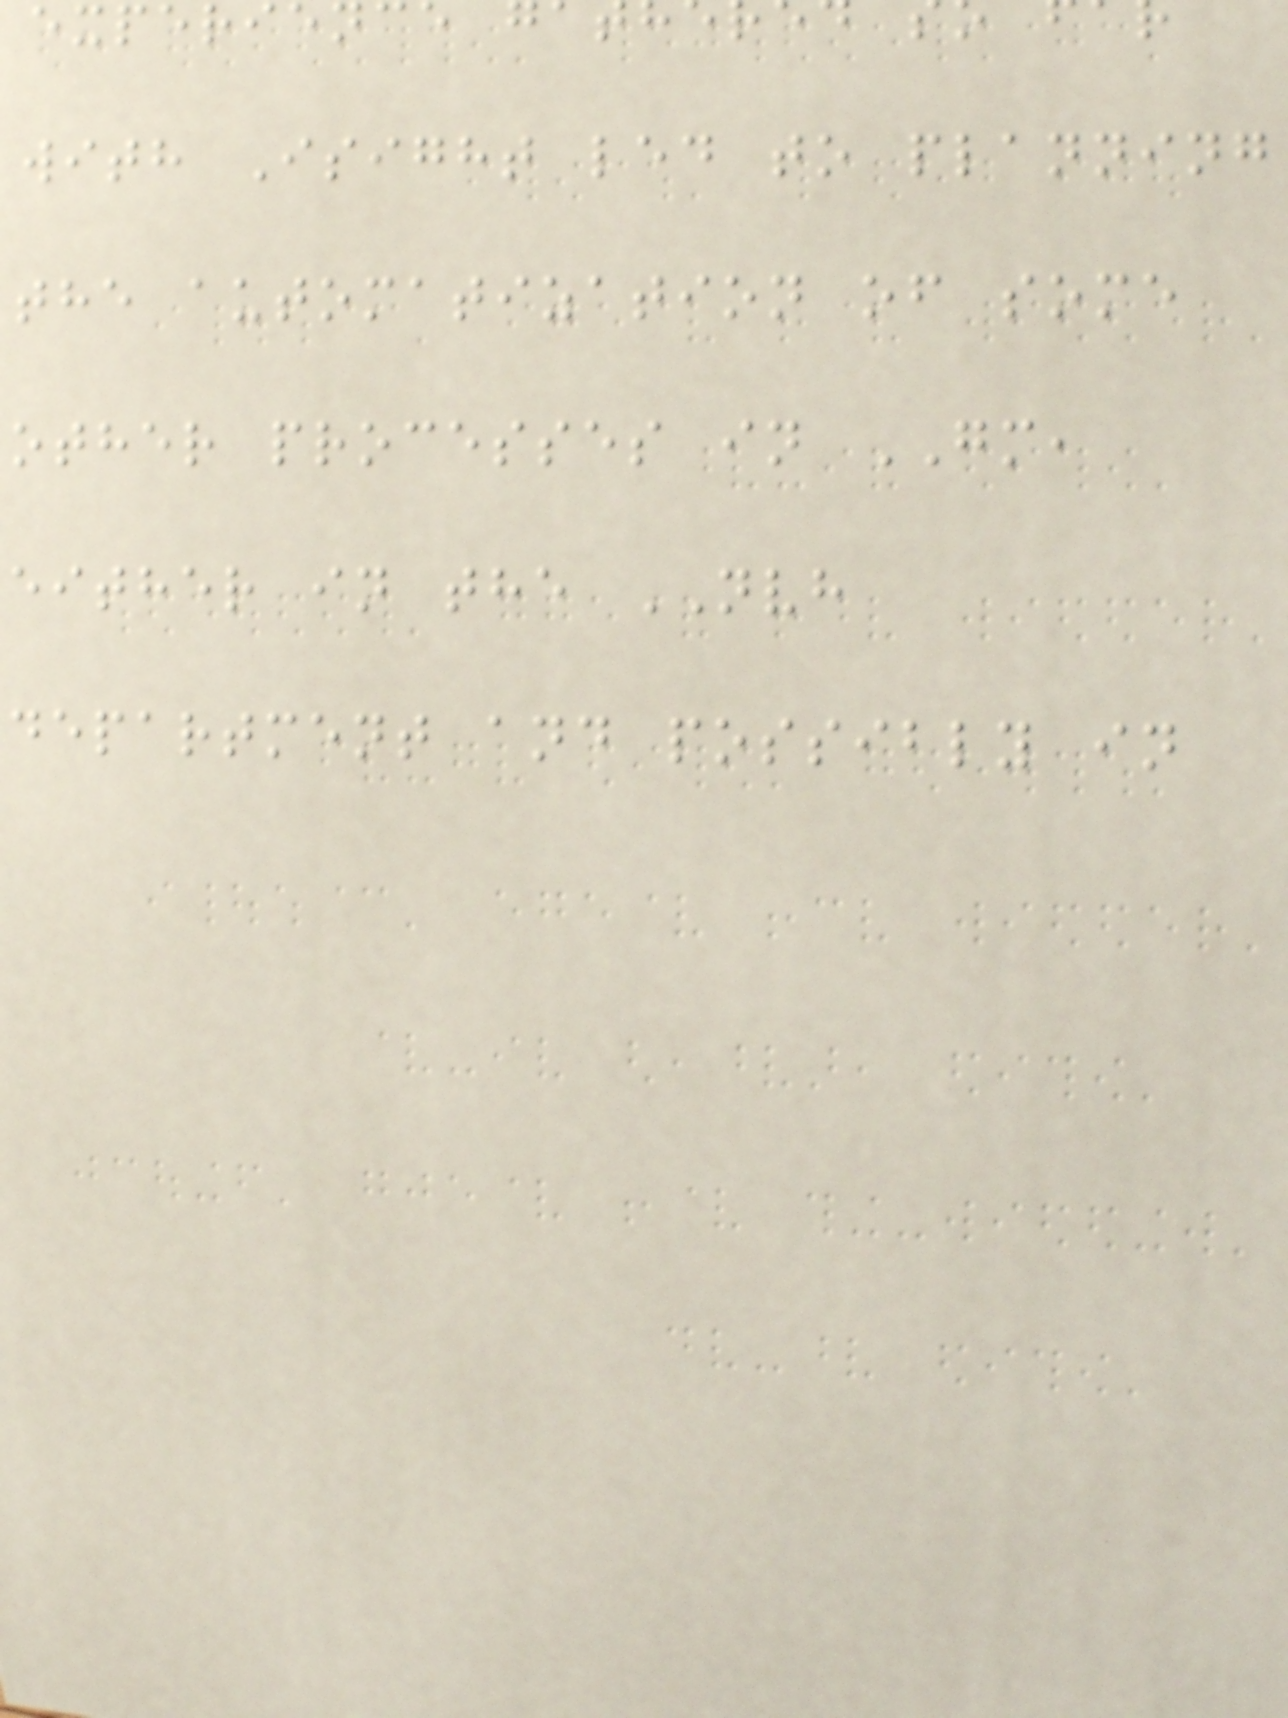experie
with Isight led to planning
the automatization of some
other processes in GM,
either in the NVH
department and possibly in
